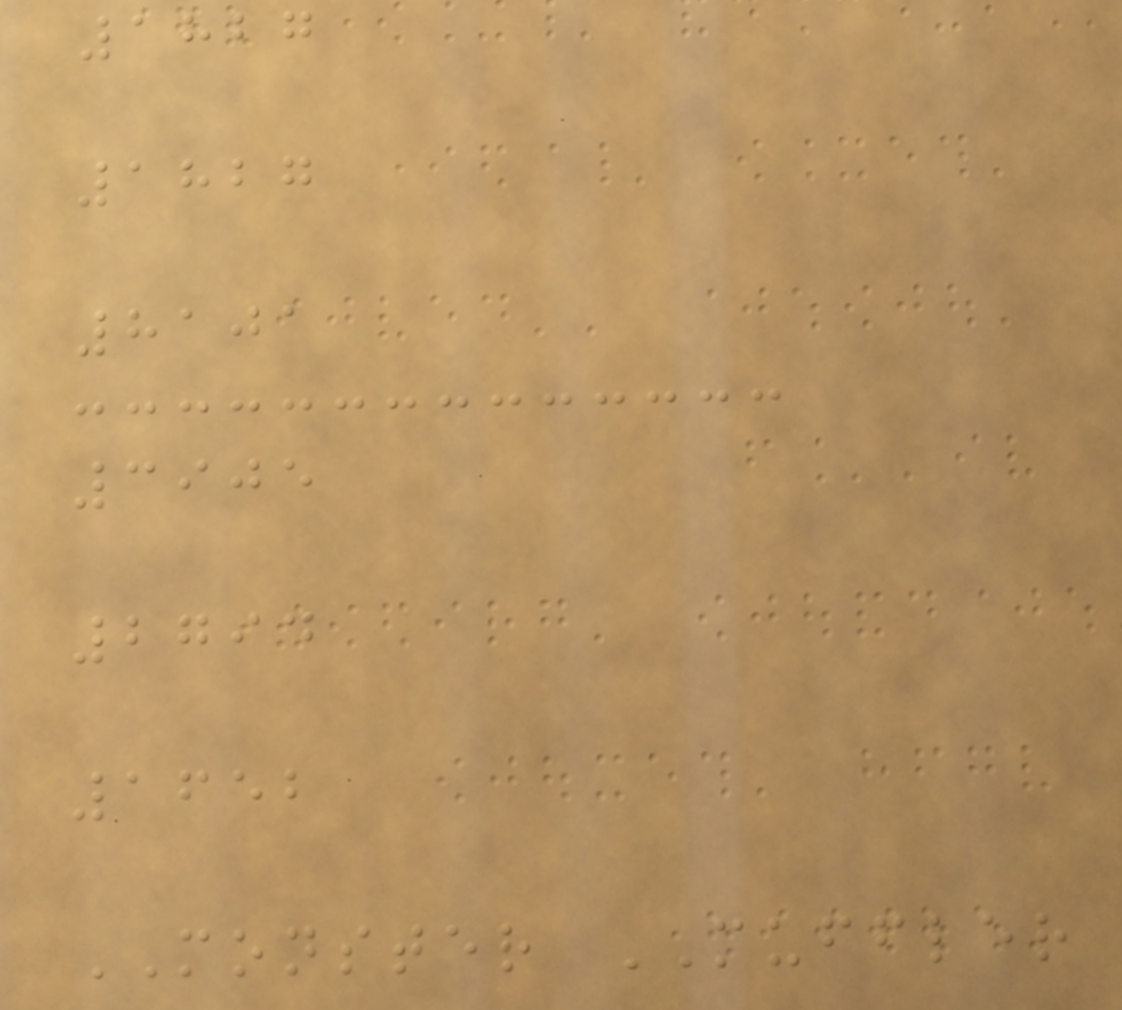1827
1827
8101
3905
2794
1652
MONSTER MUFFLER
